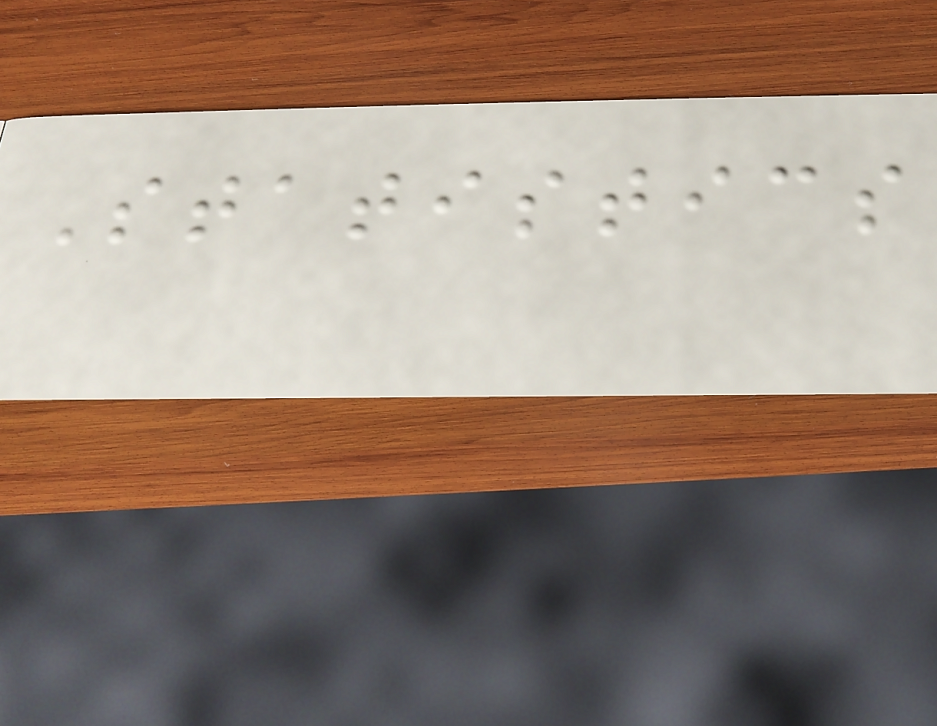Statistics
